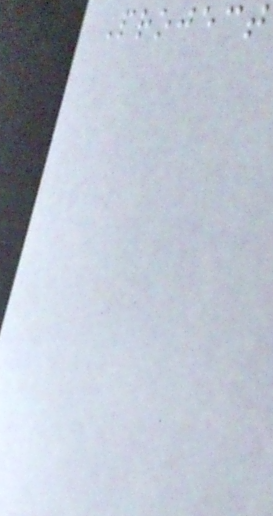Project
